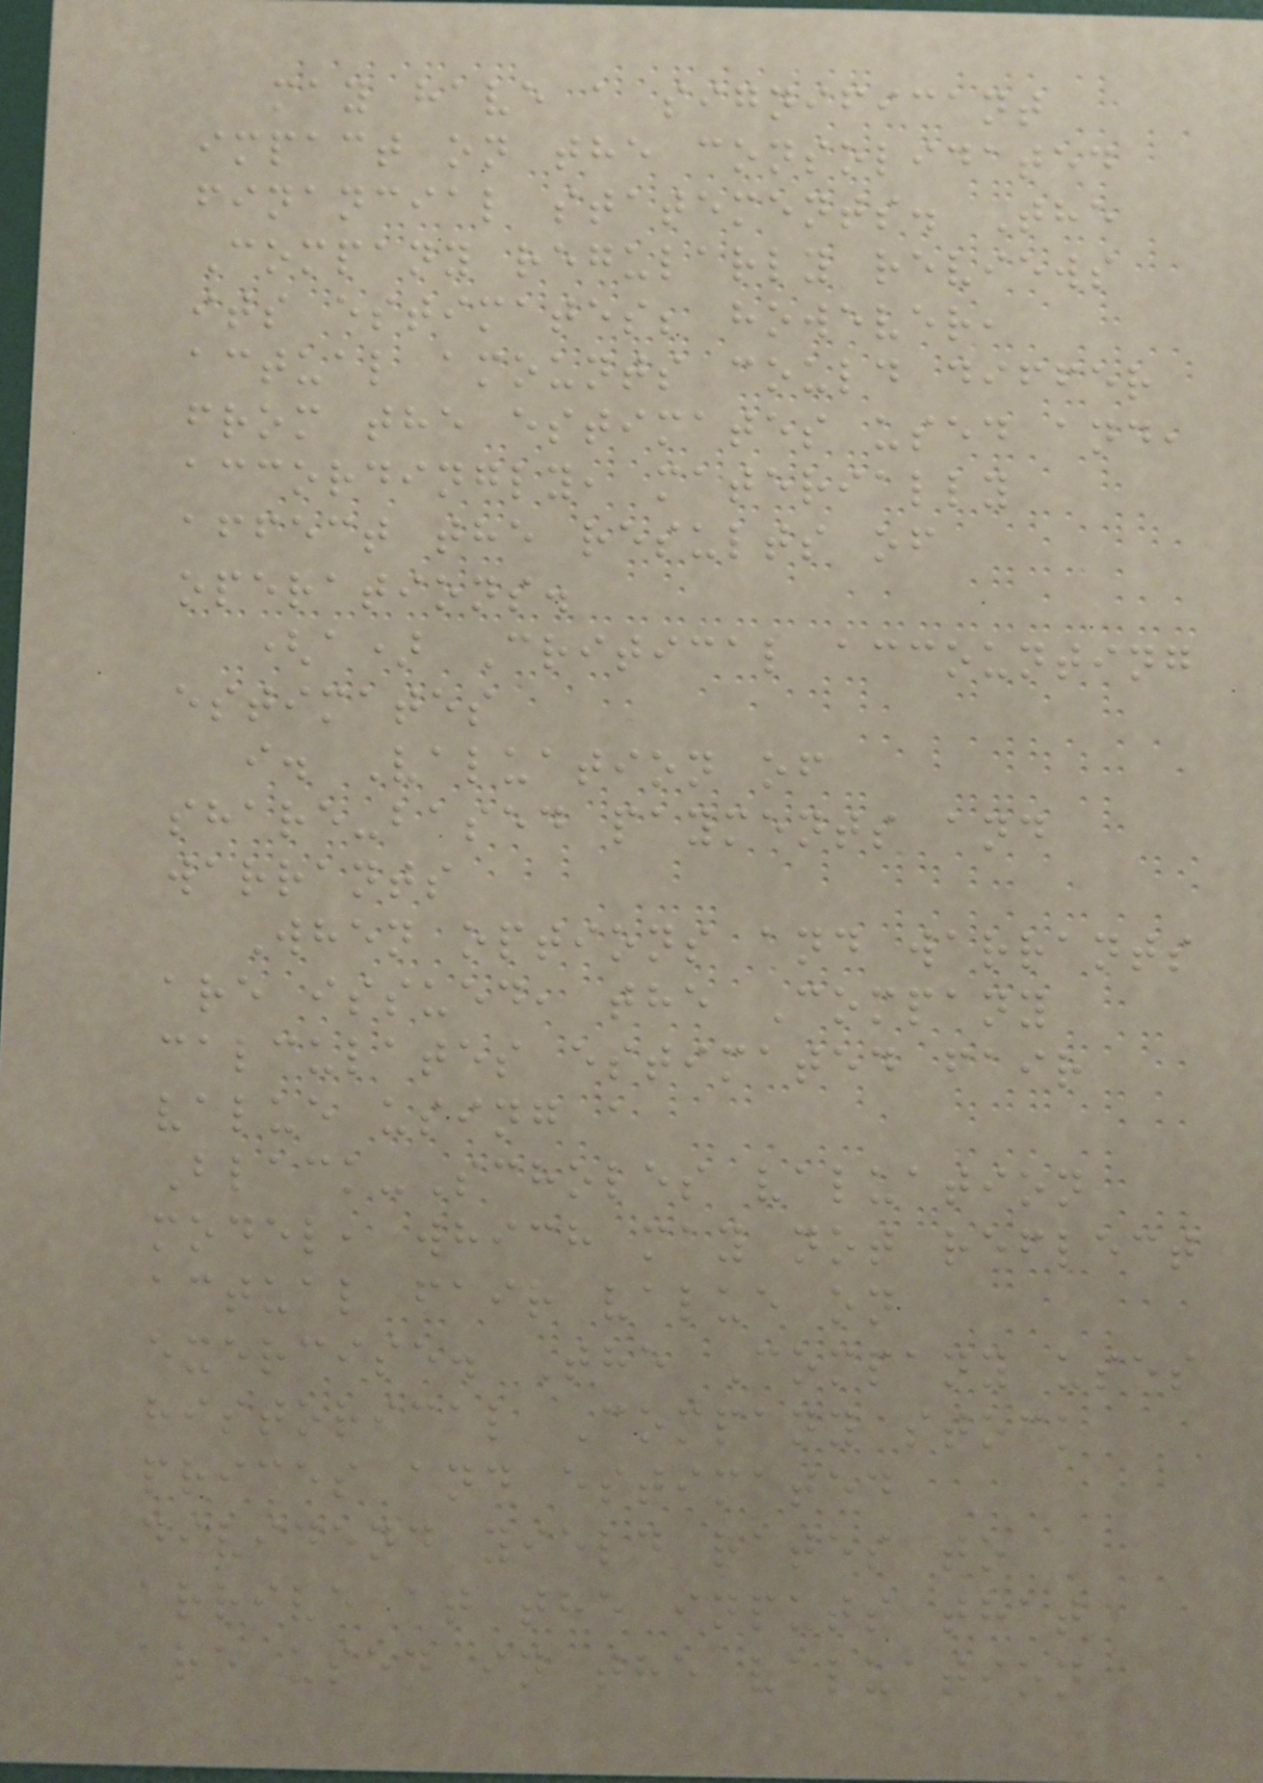may have a significant
impact on the consolidated
financial statements. The
Company regularly reviews
its estimates; however,
actual amounts could differ
from the estimates used and,
accordingly, materially
affect the results of
operations.
(a) Critical accounting
estimates
i. Valuation of
share-based payments and
warrants
When options and warrants
are issued, the Company
calculates estimated fair
value using a
Black-Scholes valuation
model, which may not reflect
actual fair value on
exercise. The Company uses
historical Company stock
prices and estimated
dividend yield rates to
arrive at the inputs that
are used in the valuation
